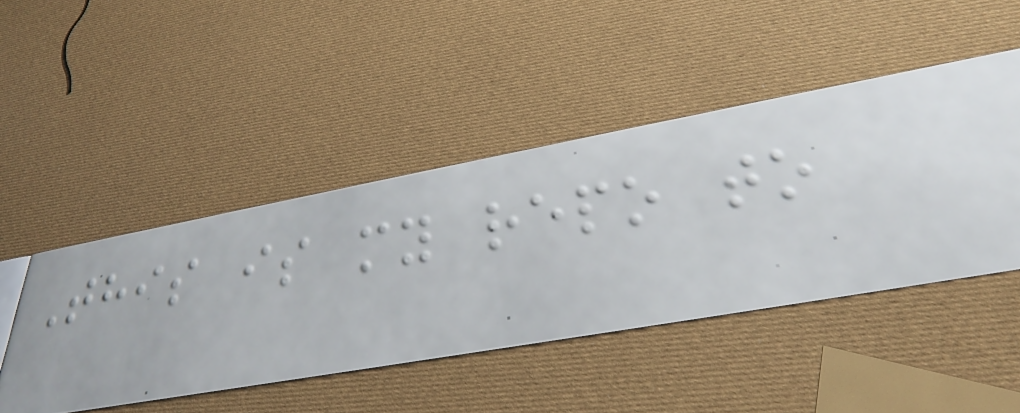This is my repo to
